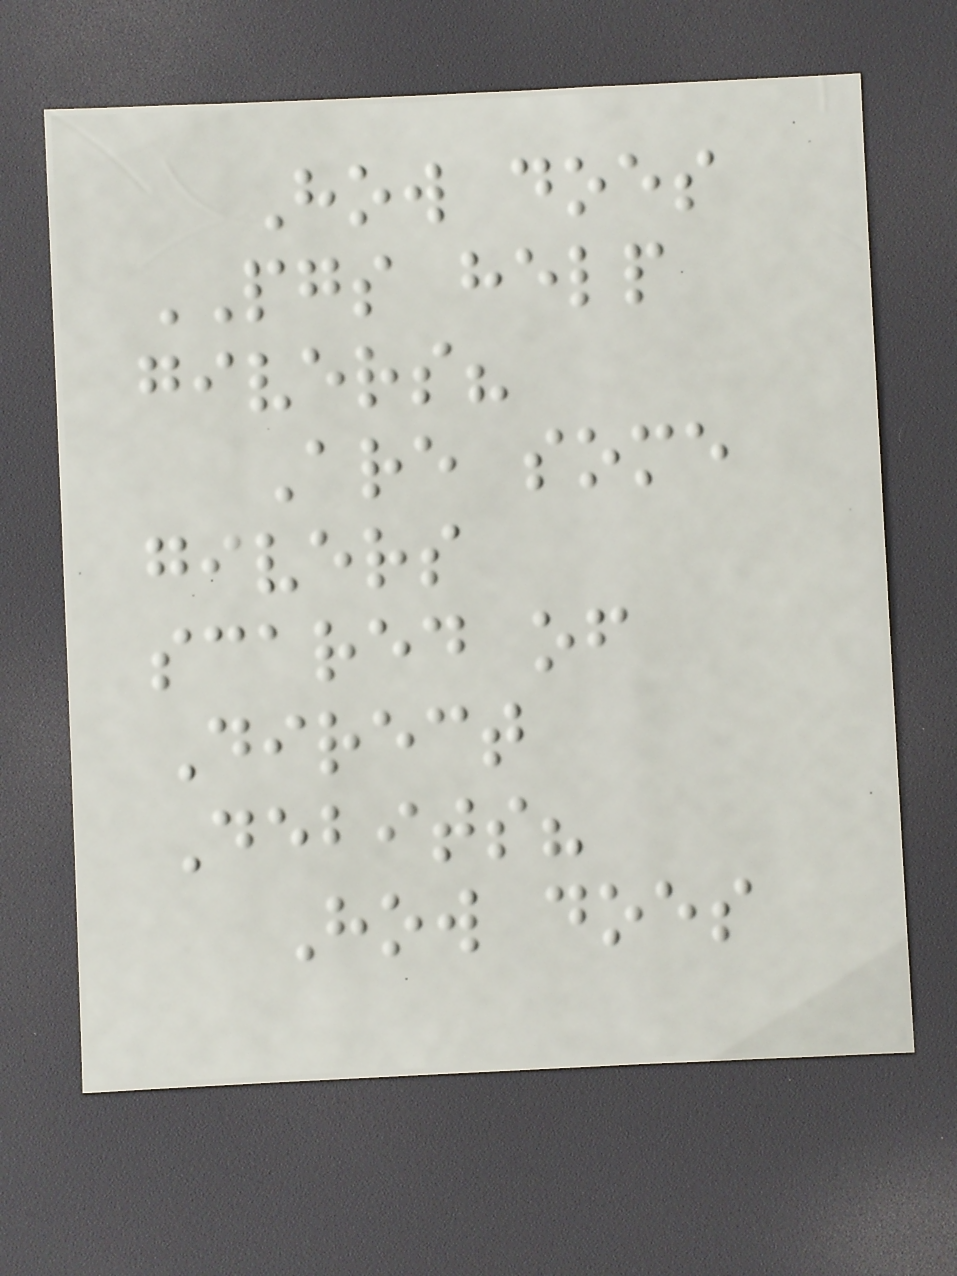How does
PGS help
givers?
Are some
givers
scared of
Direct
Debits?
How does
